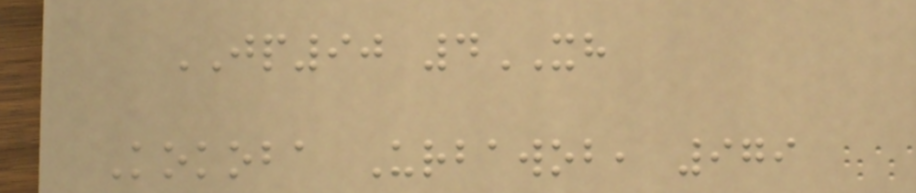JP90 4XH
Kokoba Urbawob, 979
